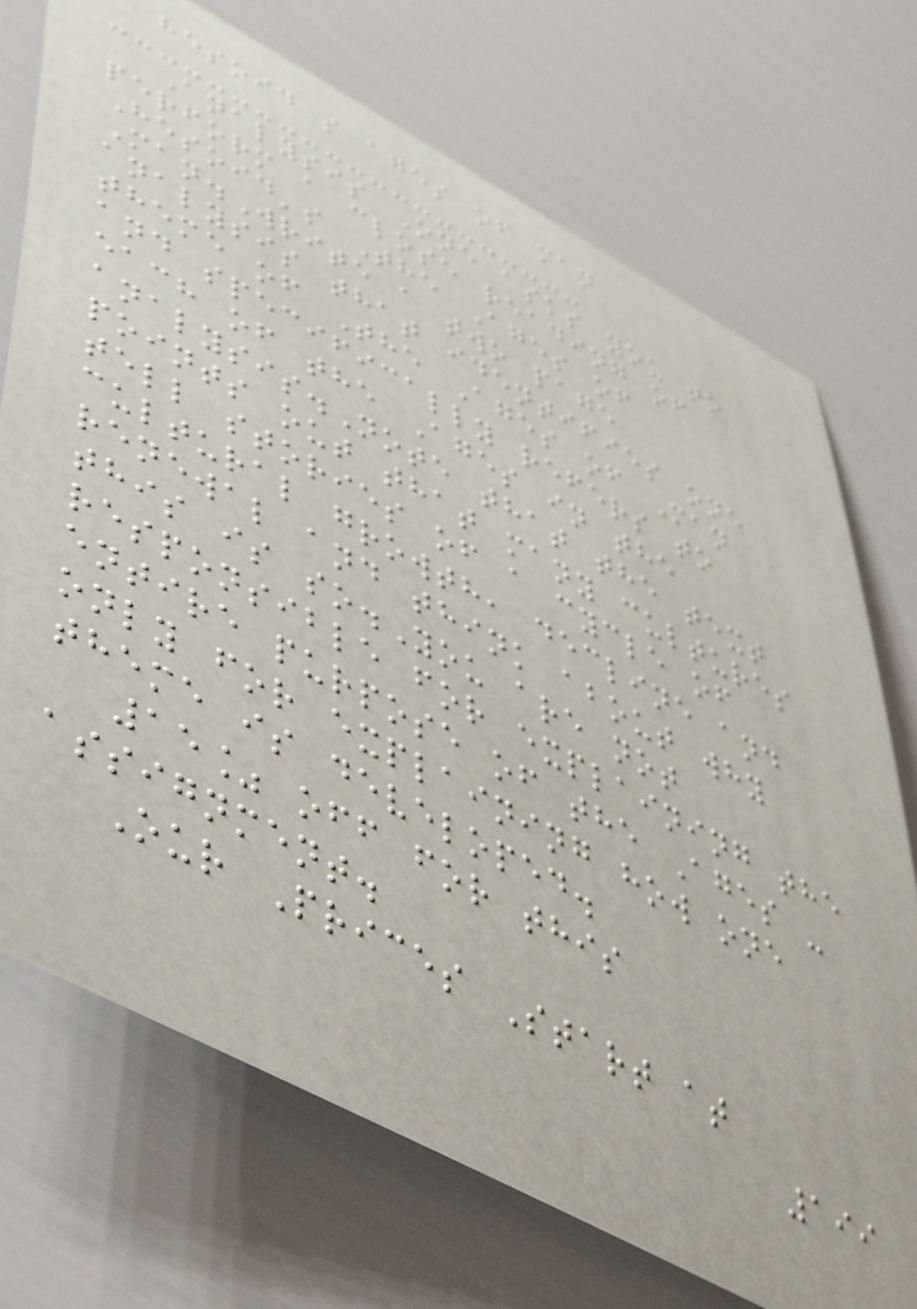hesoid s ages of man
Analysis One asks you to
perform a close reading of
Hesoid's The Ages of
Man.Write a two page
analysis that identifies one
theme of The Ages of Man
and specifically refers to
each of the Ages in the
analysis.Note that the text
points out that many cultures
tell stories of a cycle of
cultural growth, decline and
renewal and think about why
this is so.You are not
responsible for explaining the
entire purpose of the Ages -
only for explaining how one
theme is developed.
15% off for this
assignment.
Our Prices Start at
199
